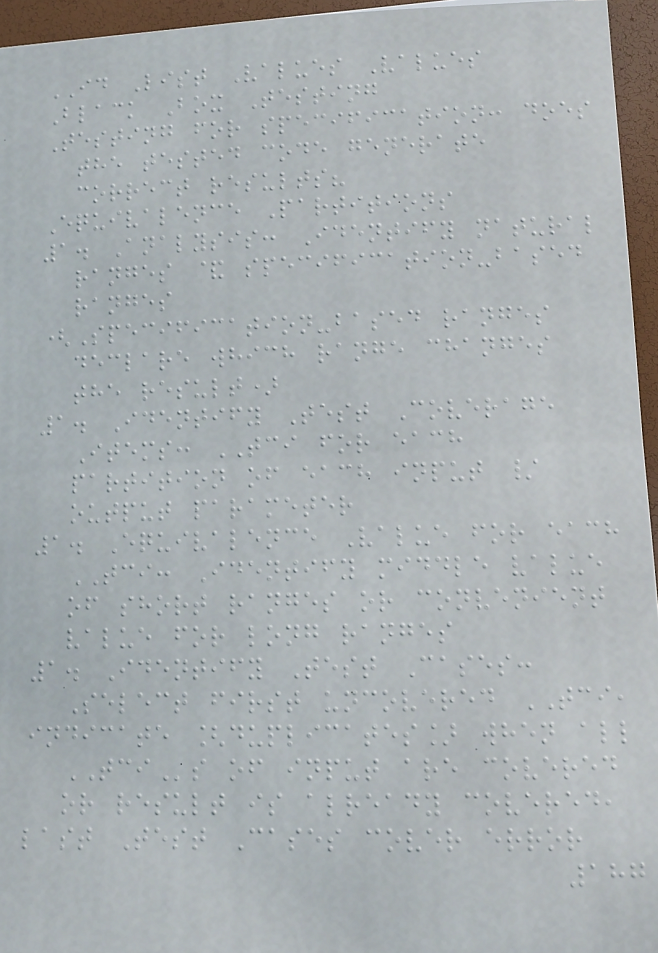ID List Values Values
Black Box Testing
Testing for specification: does
the tested code generate
correct results?
Equivalence Partitions
1. Analysis: Identify natural
ranges & specification-based
ranges
(Specification-based ranges
declare which range changes
the result)
1. Identify Test Coverage
Items: TCI for each
partition of each input /
output parameter
1. Equivalence Value for each
TCI: Identify middle value
of short ranges or convenient
value for long ranges
1. Identify Test Cases:
Select first uncovered TCI,
indicate [duplicates] when all
TCIs of input are covered
or result is already covered,
last Test Cases cover error
187
